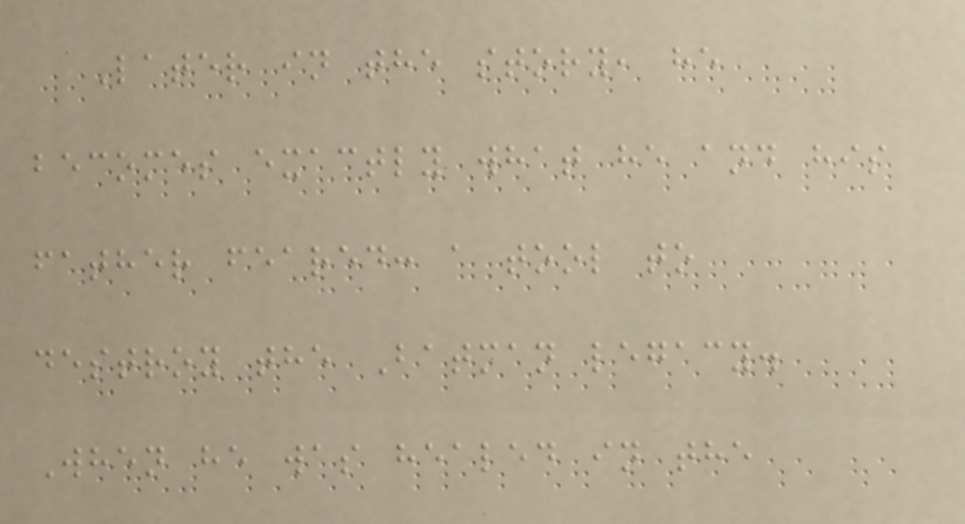Later in the story, he
becomes exactly what he and his
father feared: a tool to
destroy the Batman legacy.
When he was healed in the
